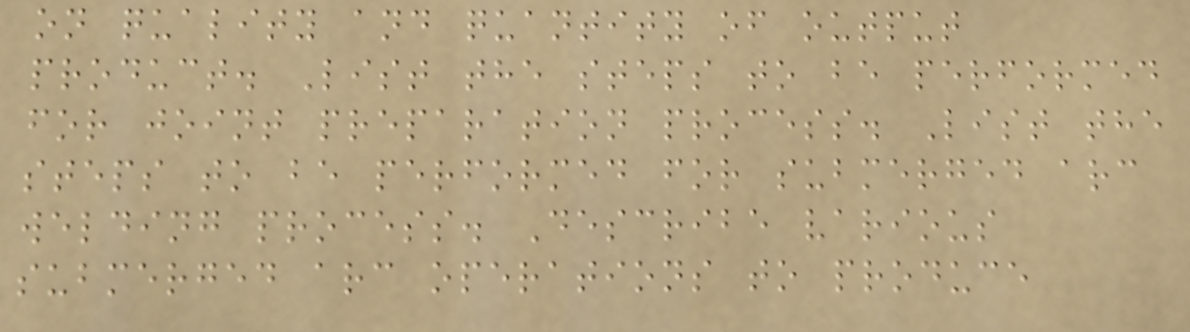on quality and quantity of output
product. List the steps to be performed
for joint preparation process. List the
steps to be performed for submerged arc
welding process. Describe various
submerged arc operations to produce
